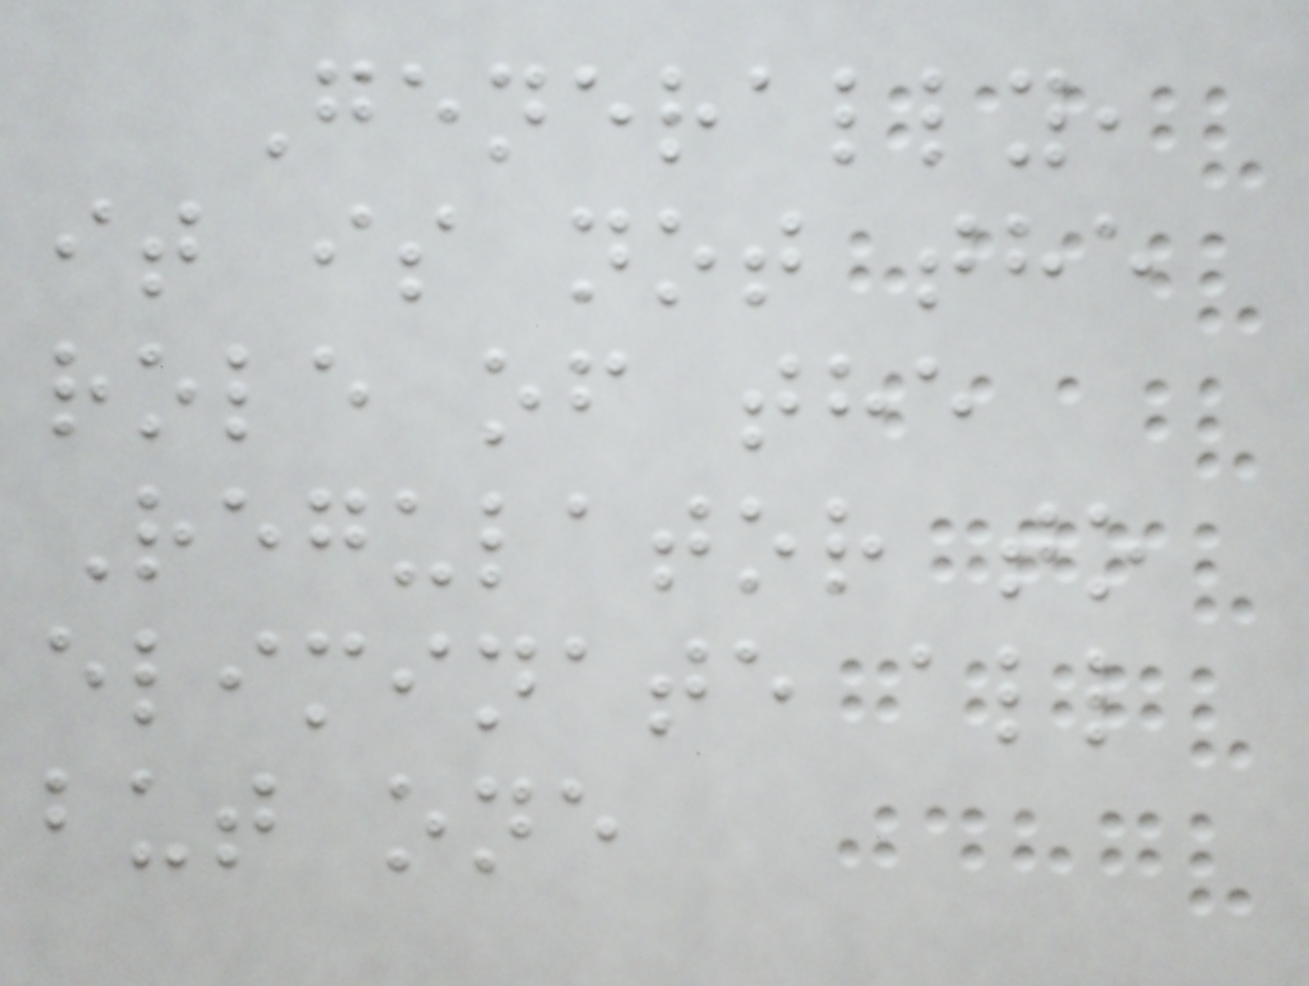Generally,
it is not the
role of the
Regulator to
eliminate all
but one
